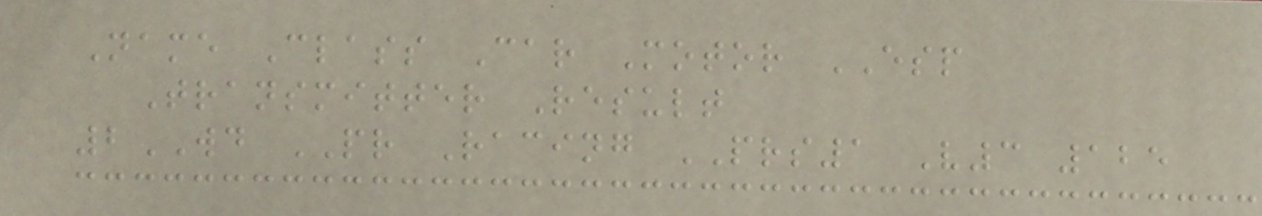Name Class Car Motor ESP
Transmitter Result
2WD PR Racing PRS1 V3 125
